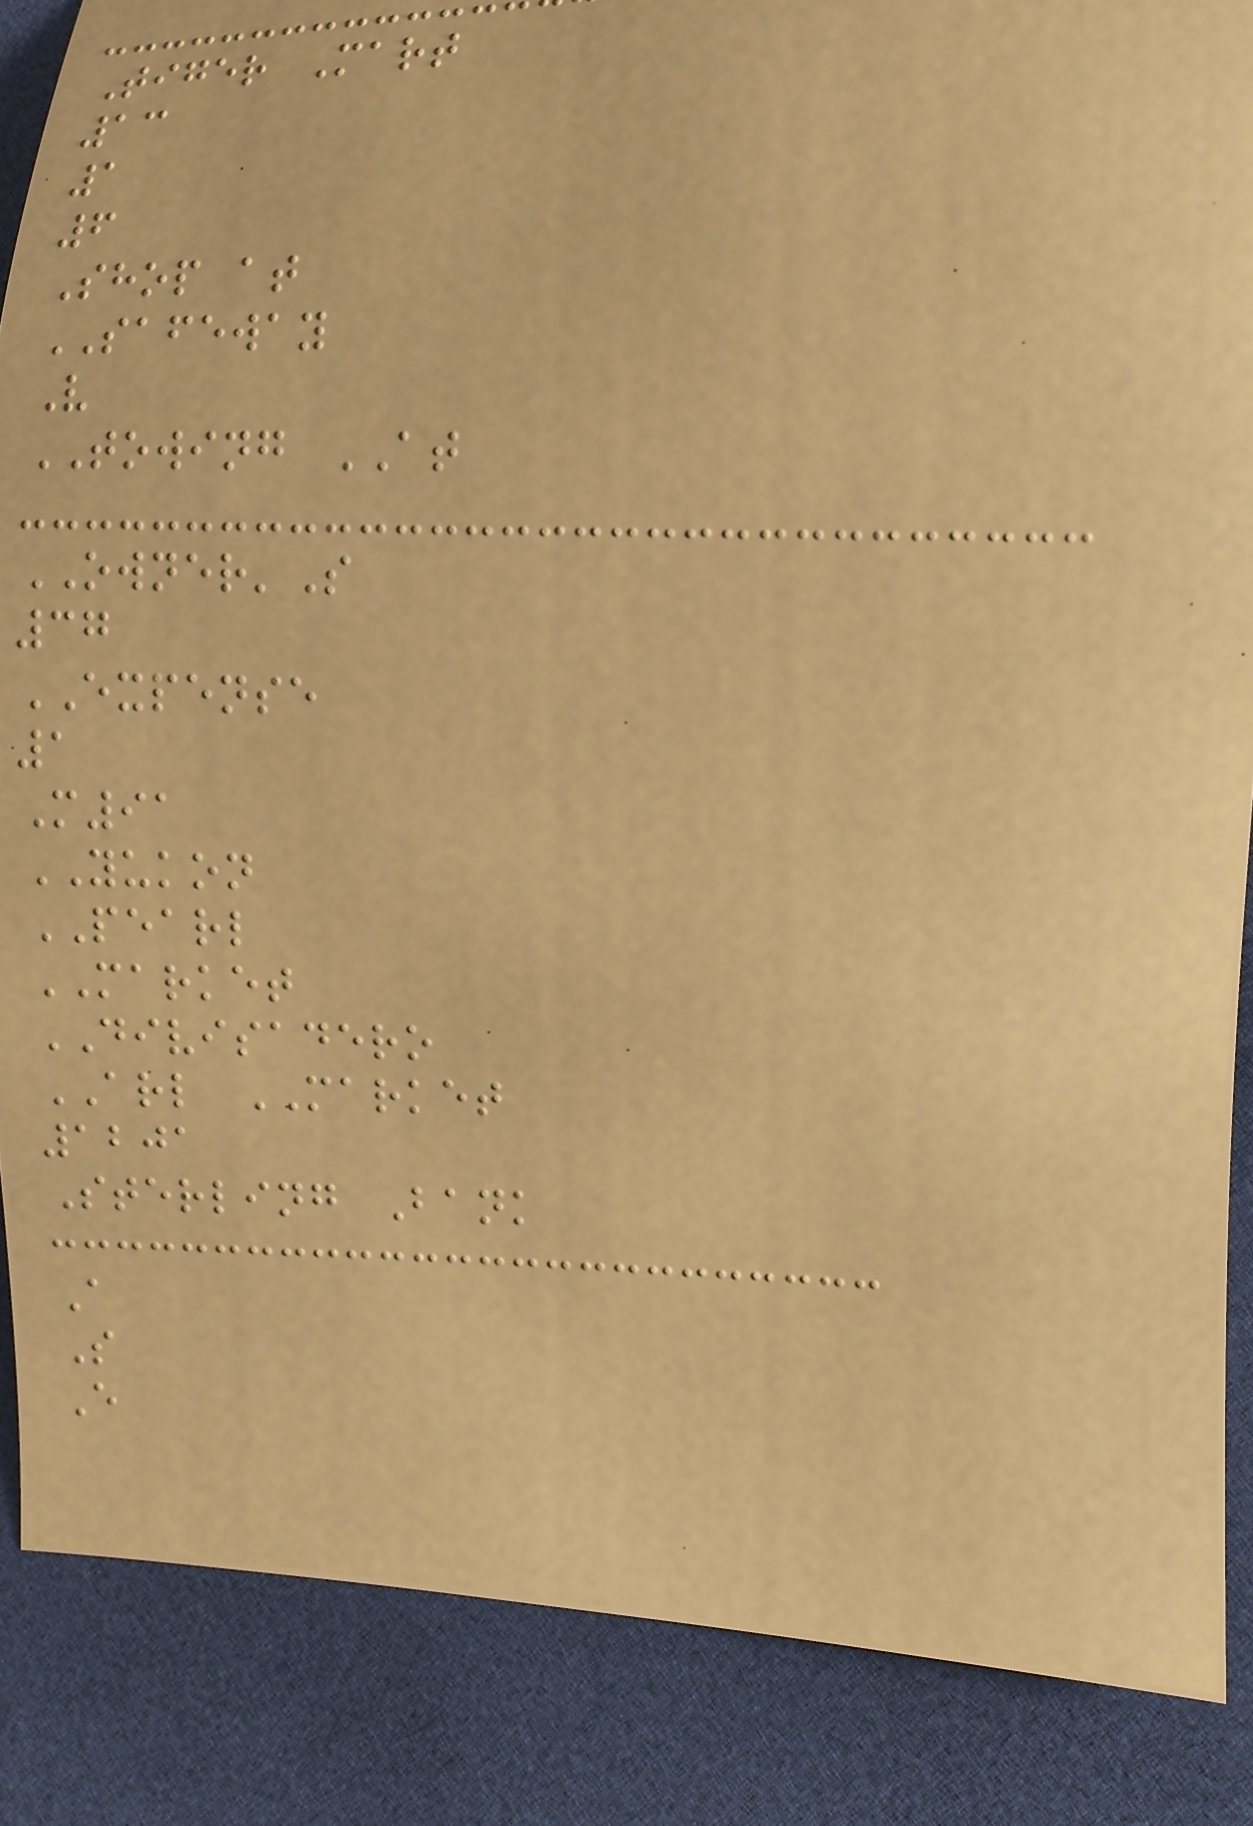Tiger Mart
13
1
6
Shop at
SAFEWAY
V
TOWING AT
OWNER'S
37
EXPENSE
1
M91
YUKON
PEARL
MARKET
DIVISADERO
ARL MARKET
1201
Sterling Bank
A
S
E
